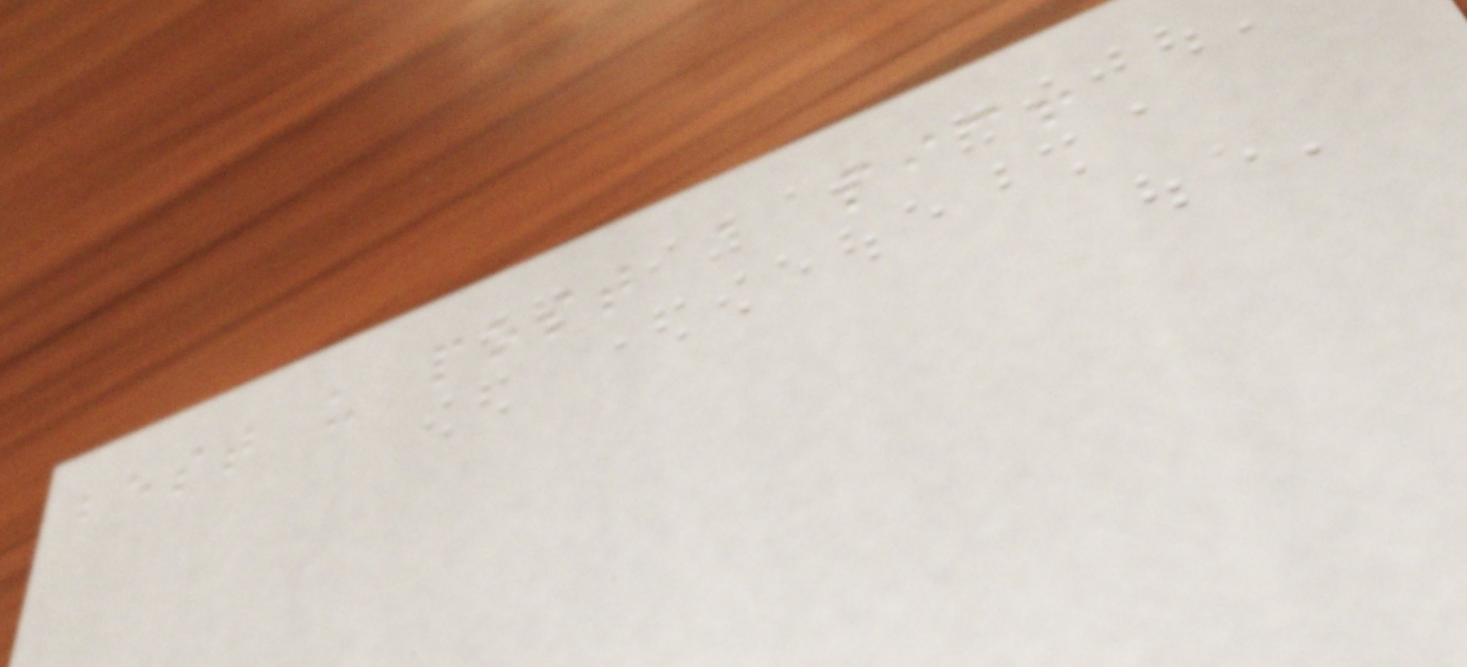best u post a pic!
